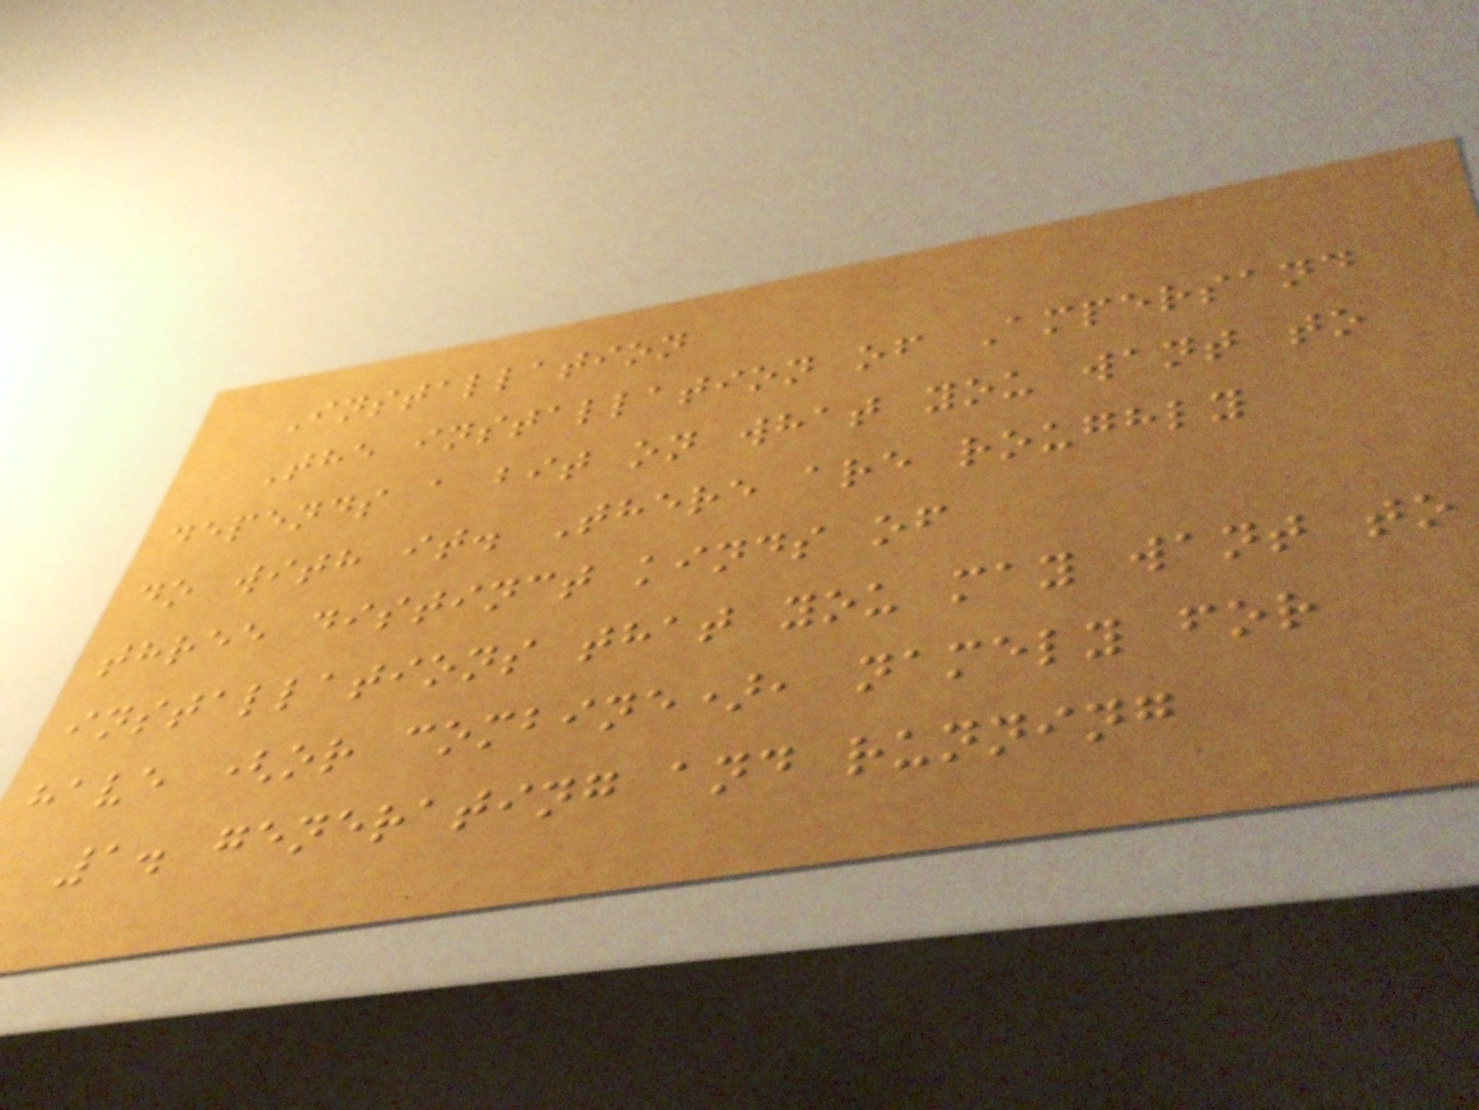Installation
The installation of Ampersand
depends a bit on what you want to
do with it. There are roughly
three distinct kinds of
installations that you may want to
have (or combine), namely for
1. generating and running
